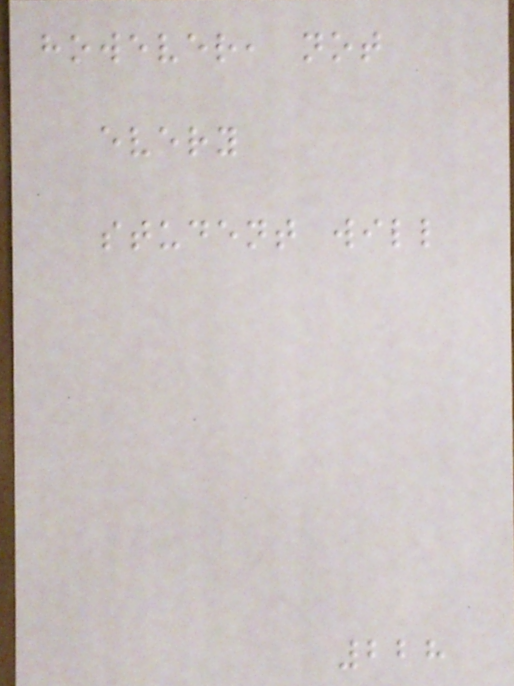however, not
every
student will
228
